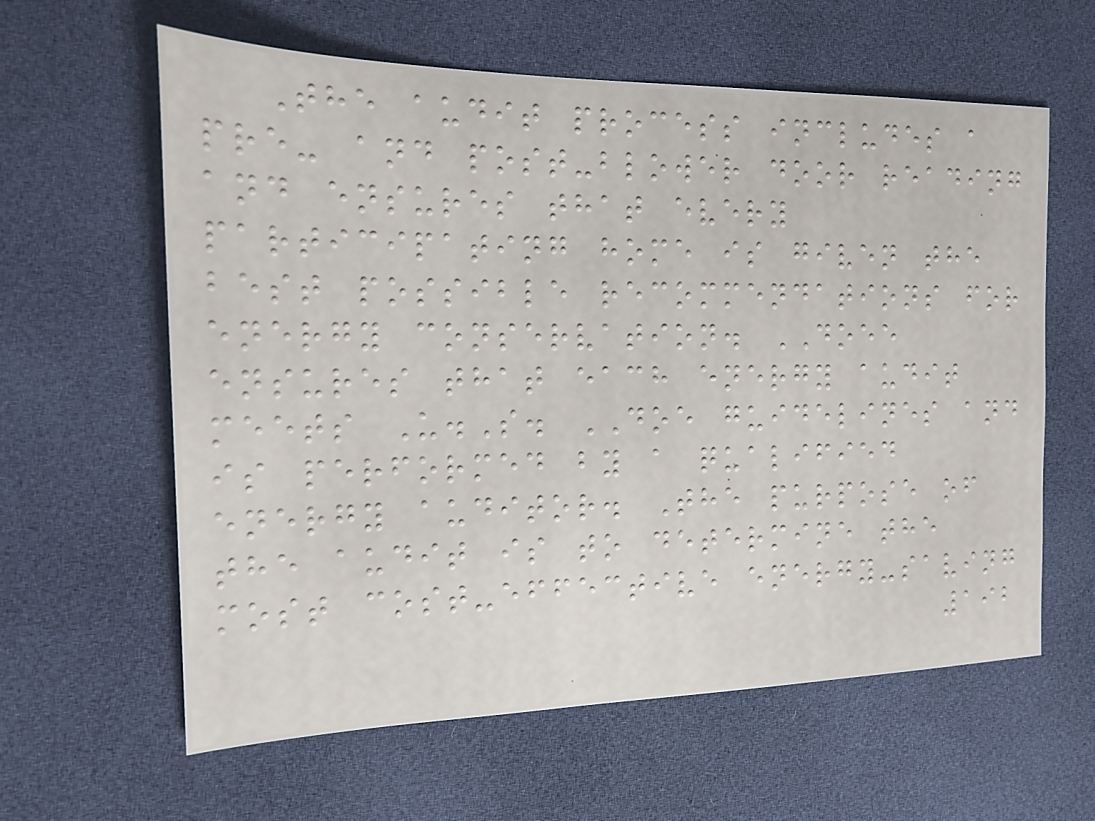The audit process includes a
pre- and post-blower door reading
and ensures that every
participating home is given the
best possible recommendations for
energy conservation. DOEE
ensures that each energy audit
meets U.S. DOE guidelines and
is performed by a qualified
energy auditor. The purpose of
the audit is to determine the
most cost-effective energy-saving
192
